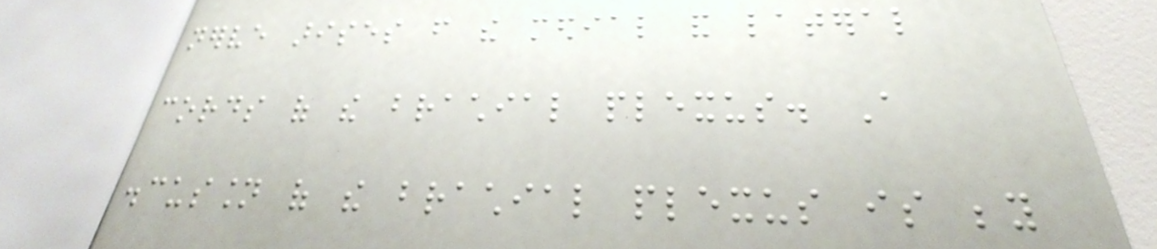nerve arises from the medial and lateral
cords of the brachial plexus. A
discussion of the brachial plexus is beyond
